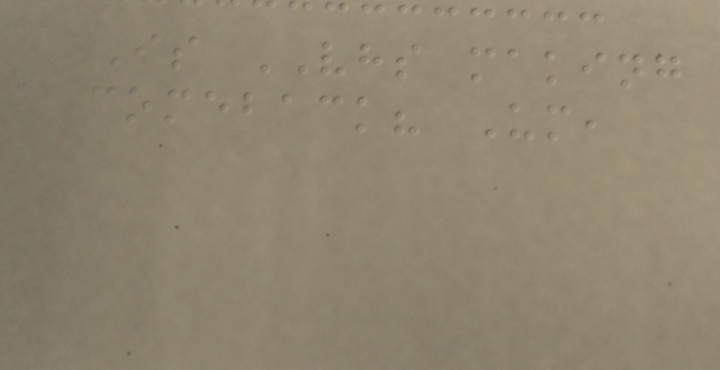Is VHS making
a comeback? Um,
